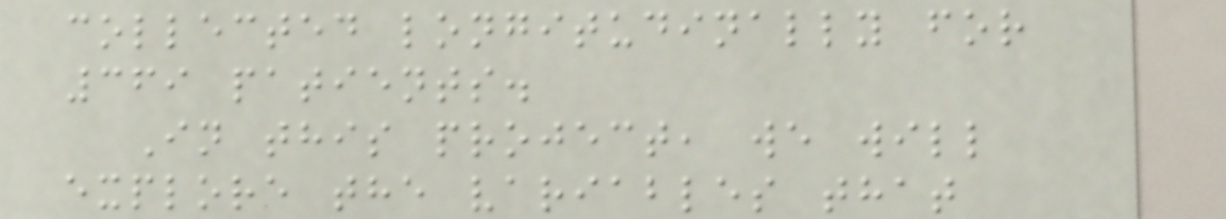collected longitudinally for
369 patients.
In this project, we will
explore the variables that
